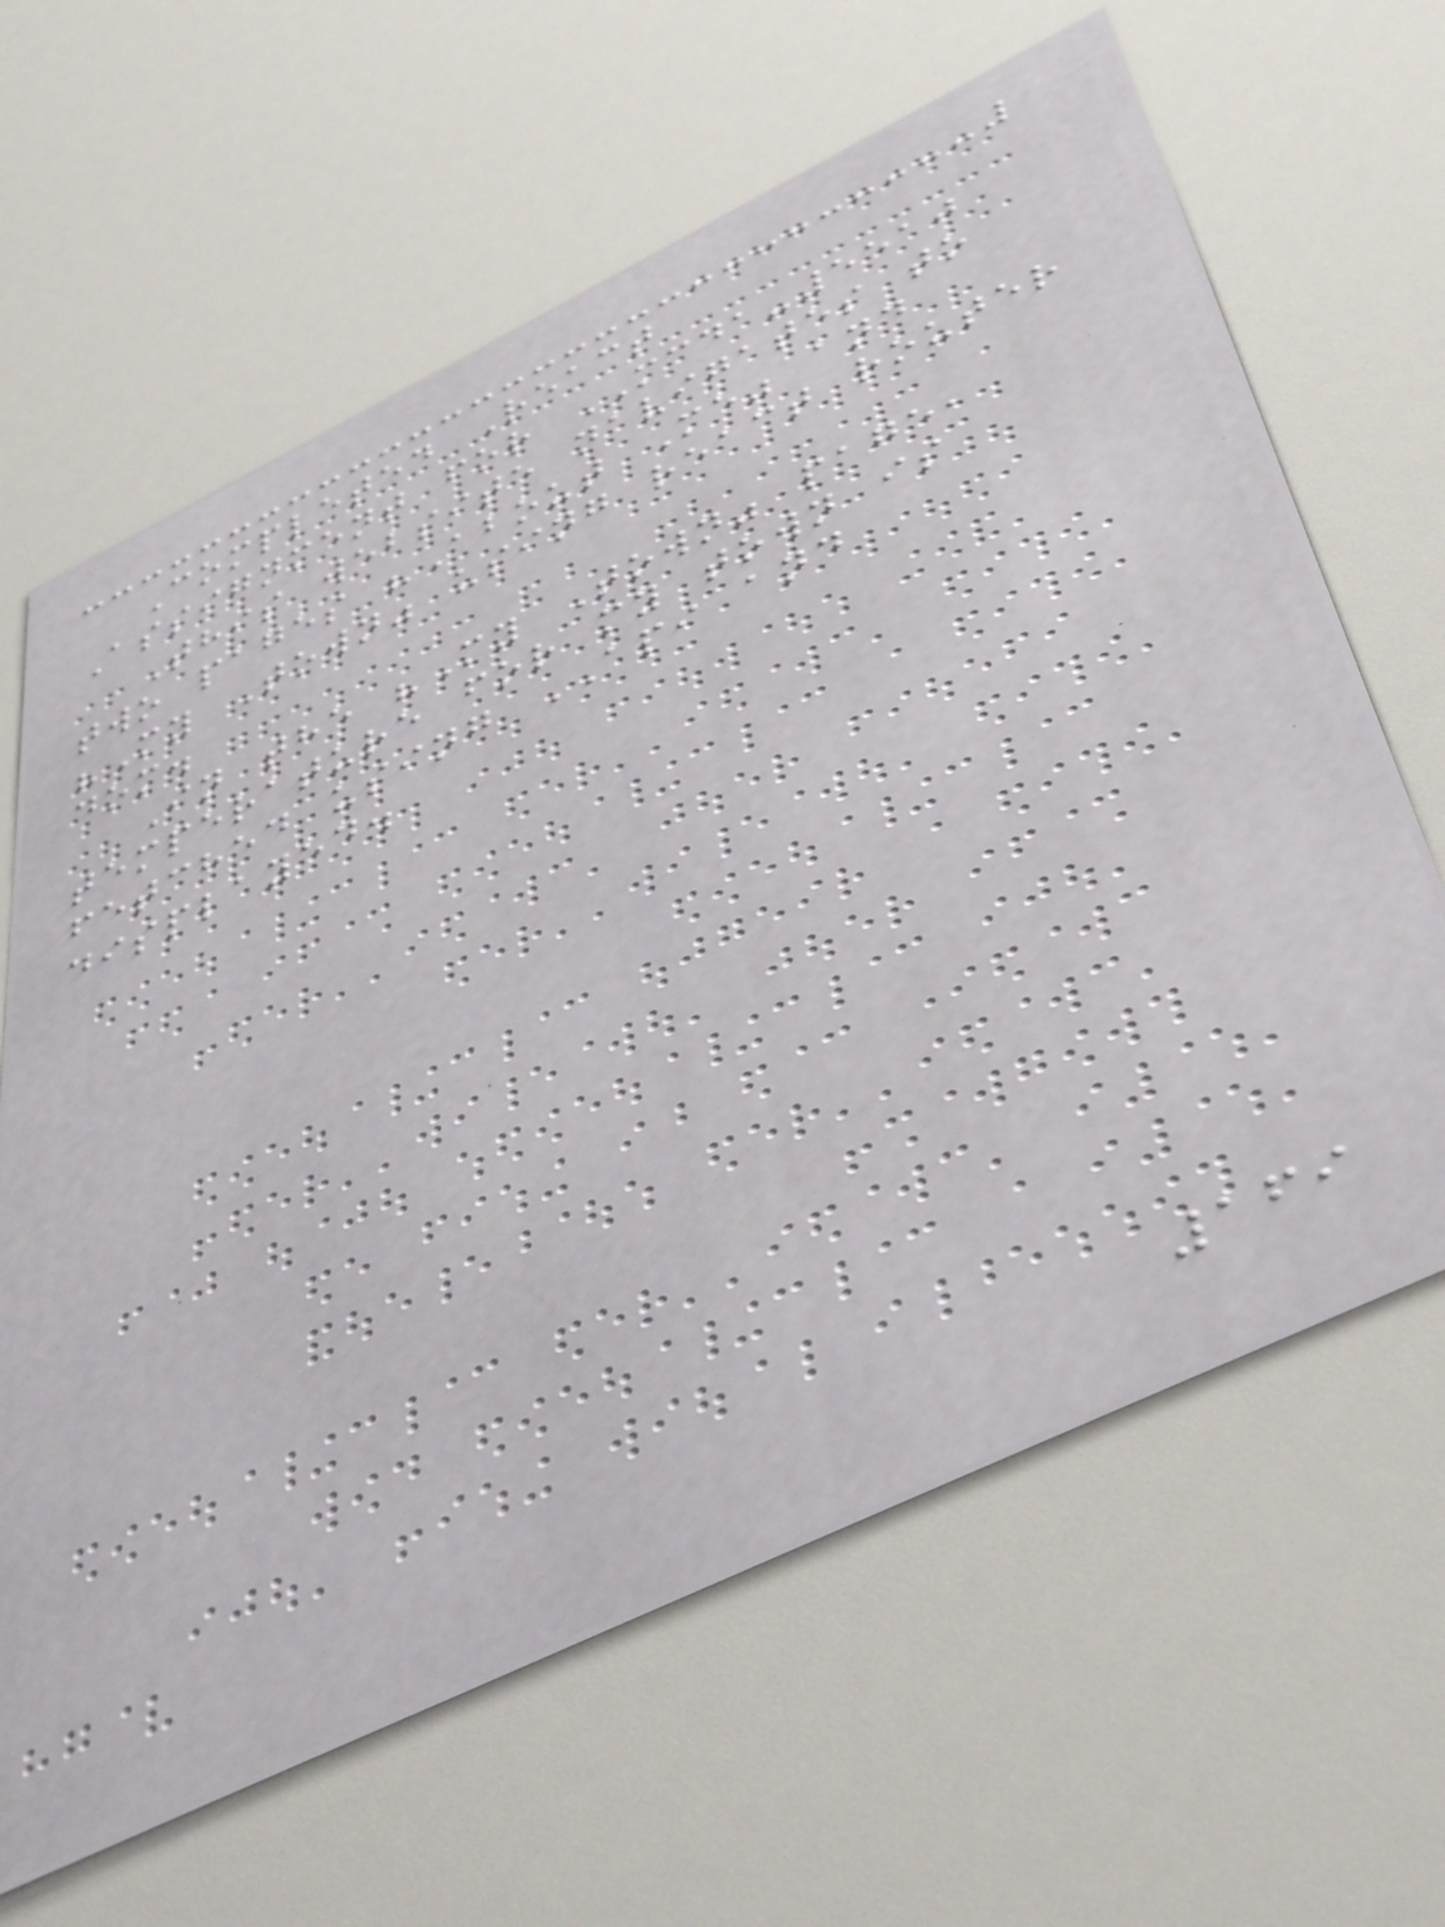Completed React
Assignment for MCDA-5510
This website navigates to
two pages "About Me" and
"My Town" using react router
dom.
In the "My Town" page,
temperature for my town is
fetched using API and
displayed.
169
